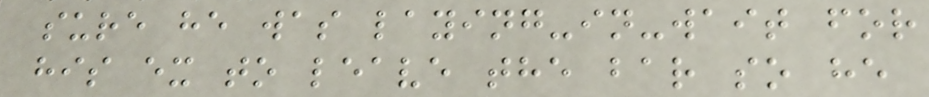sure he was laying-in-wait for
his ex to leave the bar so he
